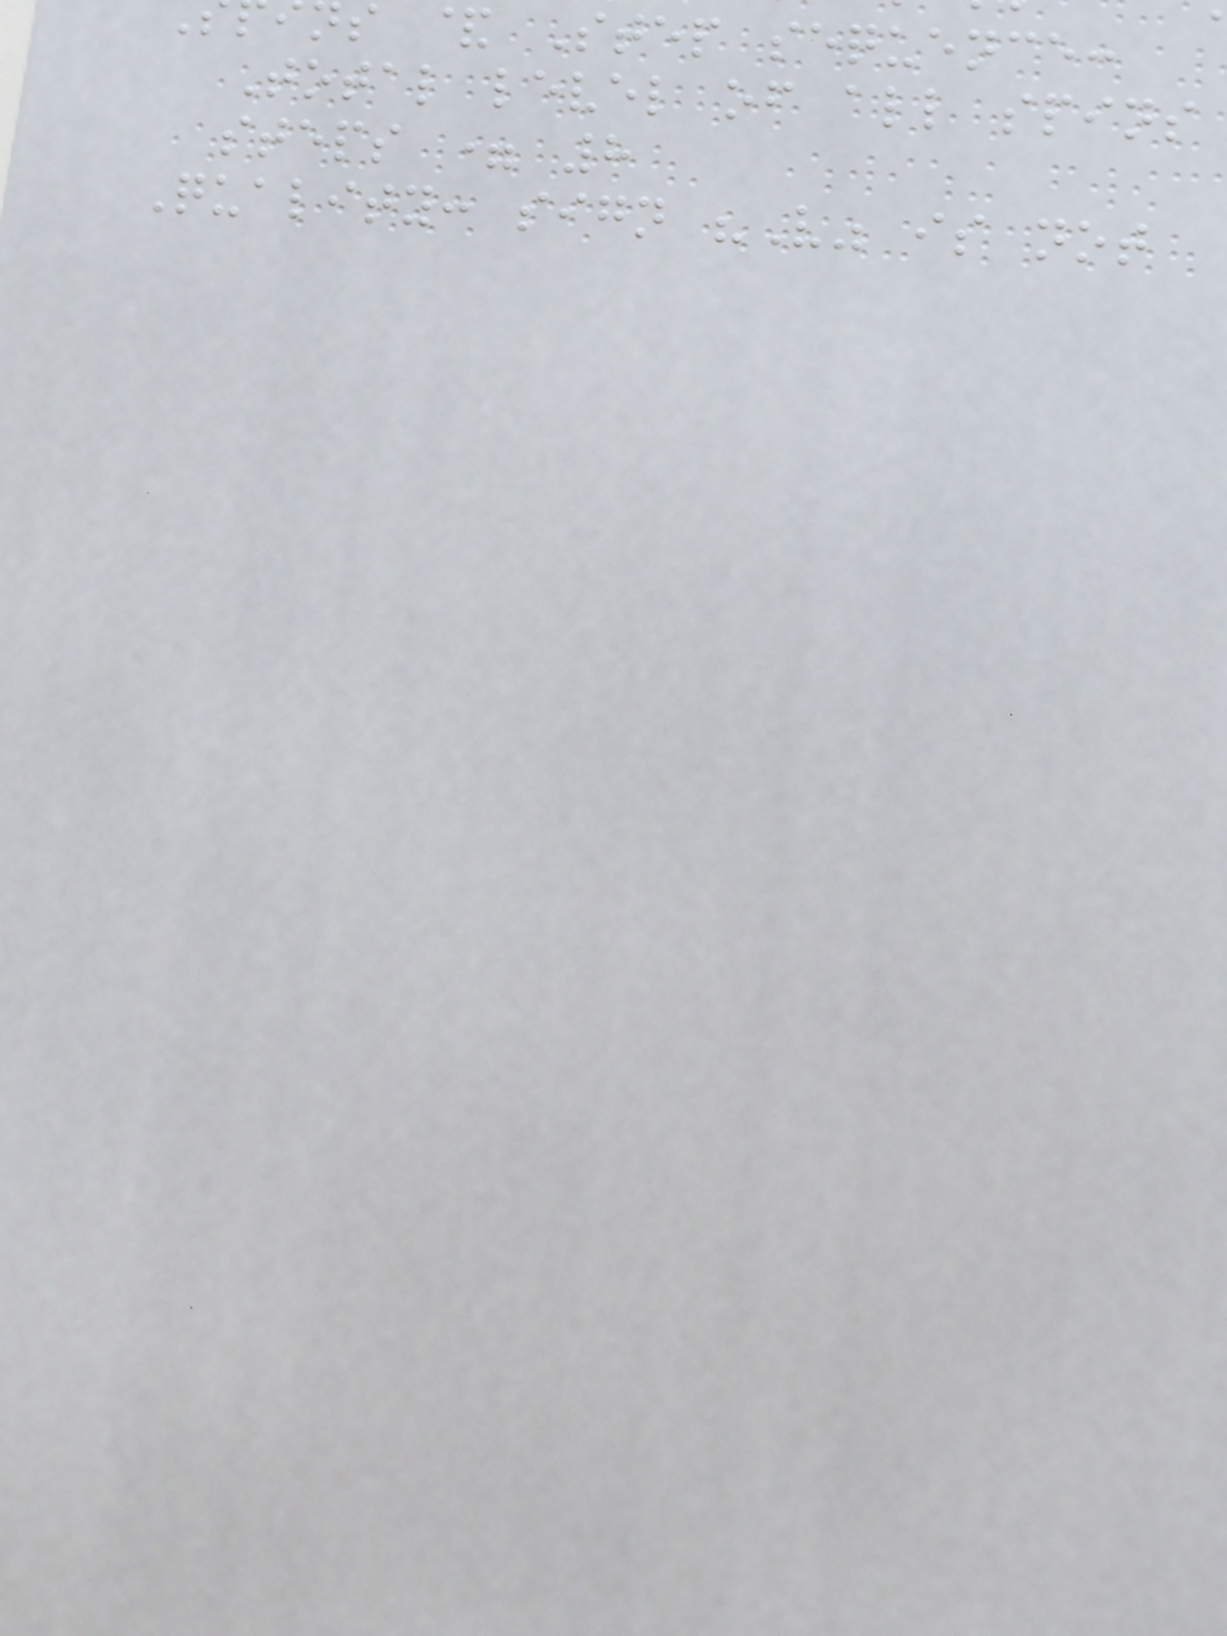s & Step sequence:
Total level of all spins
steps = 8
Quality: sign "V" is not
